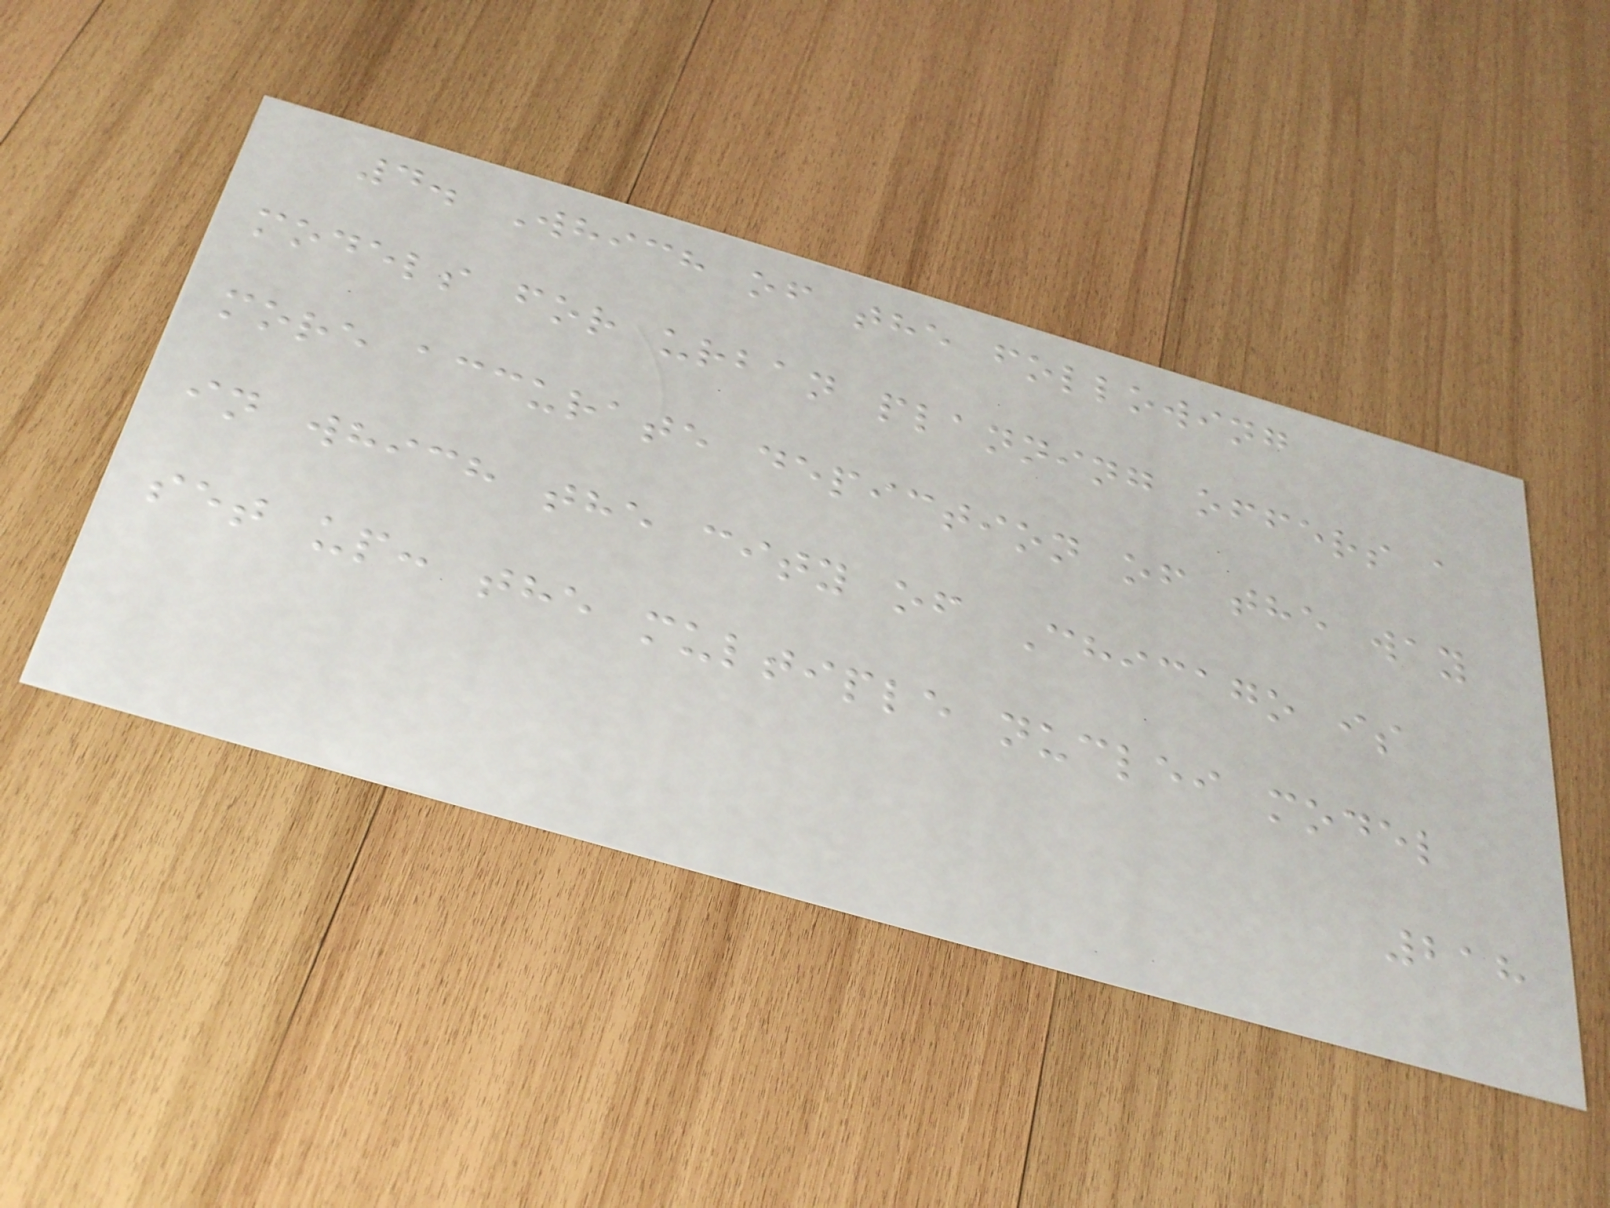4. Which of the following
models for urban planning offers a
more accurate depiction of the way
in which the city of Chicago is
set up: the multiple nuclei model
218
